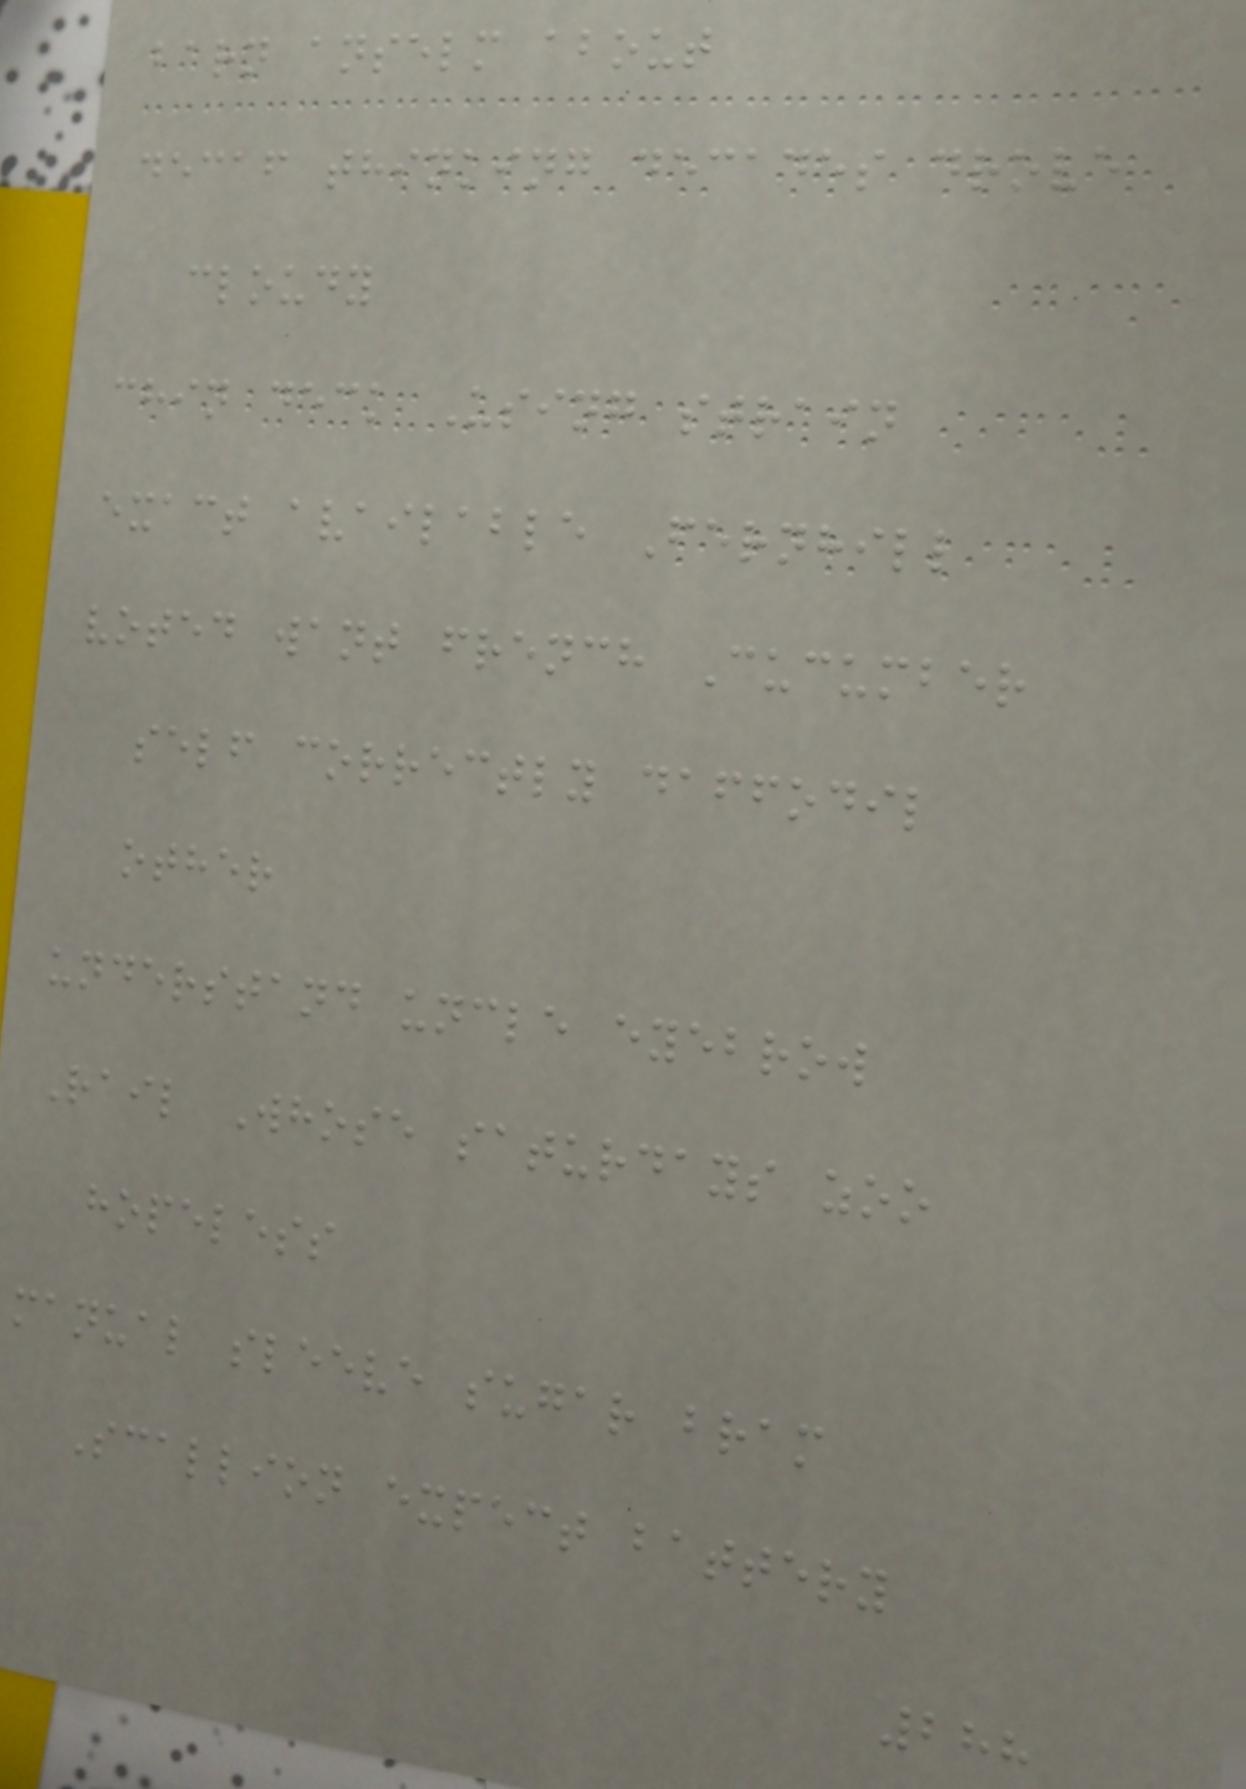barn anselm about
decaf thinking decades drove
cloudy
chin deck Using strain
exact available Fernhill
voted want french Cucumber
self correctly daffodil
other
understand uncle eyebrow
Rail Whose saturdays zoo
hopeless
manual sleeve sugar bram
Scallion expect battery
288
